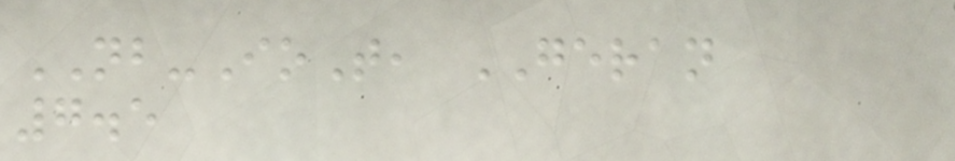NB-IoT, GERAN
7.5
